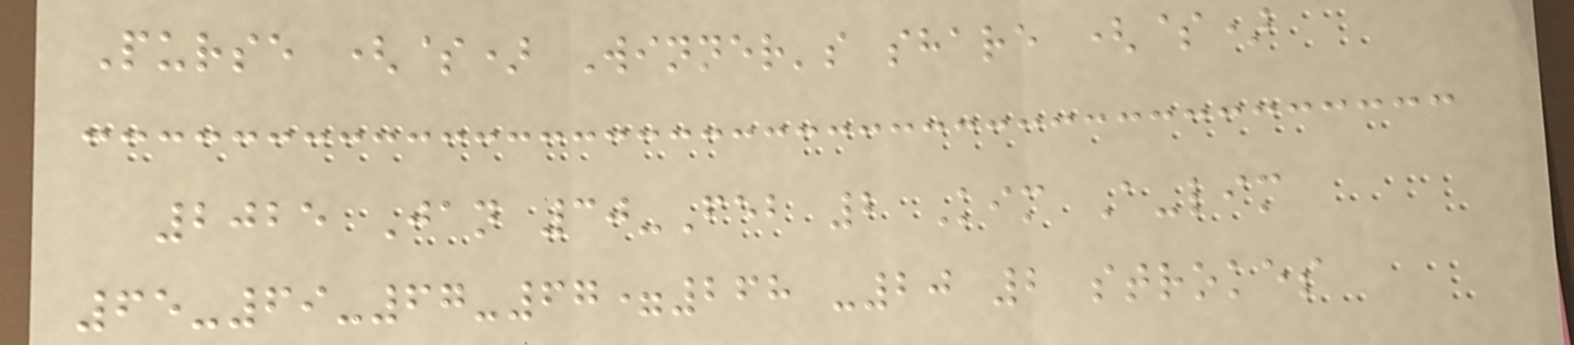Purse ($) Winner's share ($)
2025 Jan 30-Feb 2 Kim A-lim
65-69-67-67=268 -20 2 strokes
